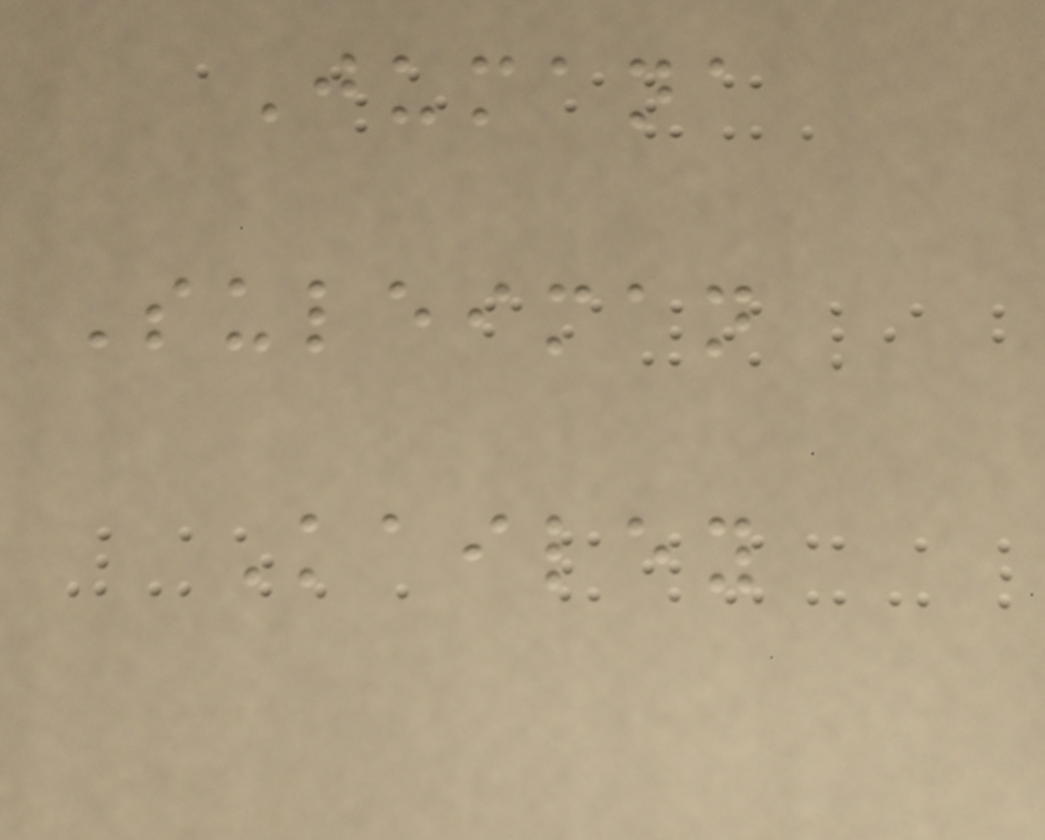Jumana
Suleiman
Kailey
